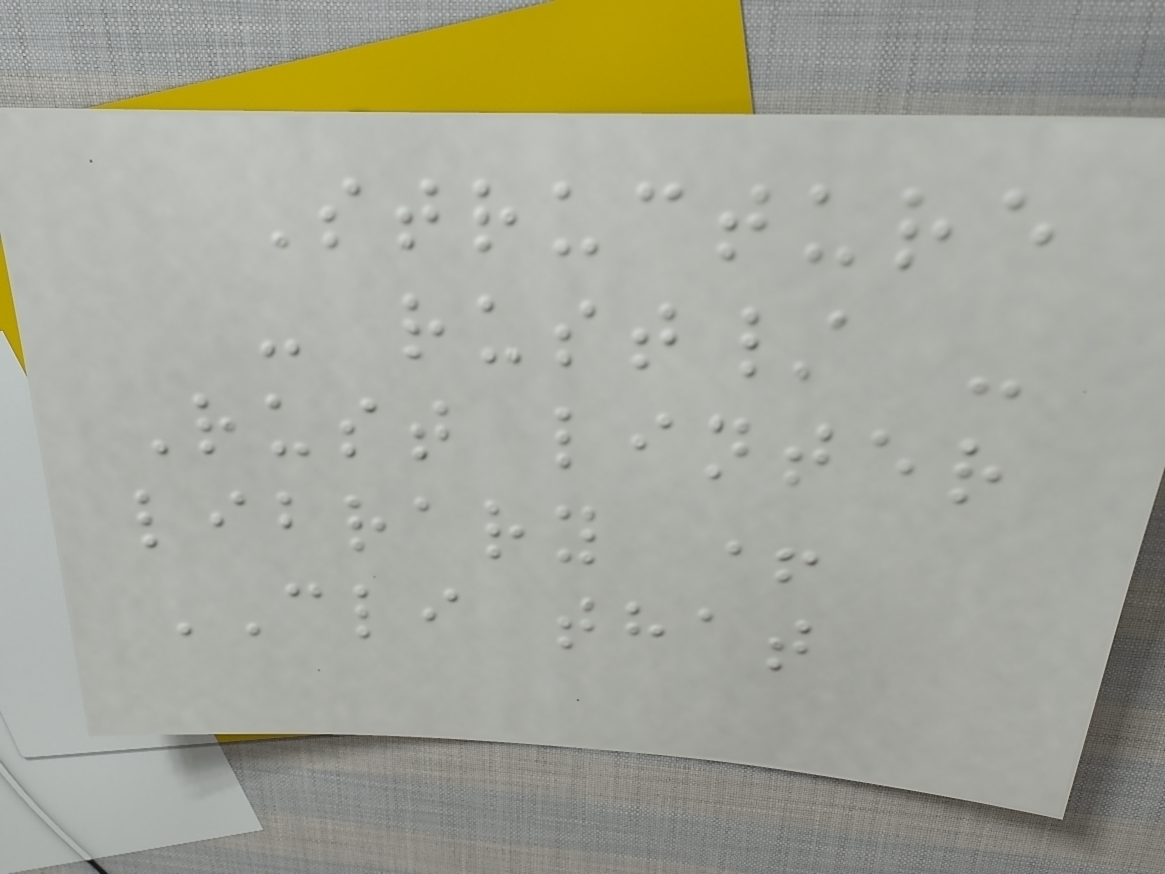Structure
- rust/ -
Rust linter
library +
CLI that
